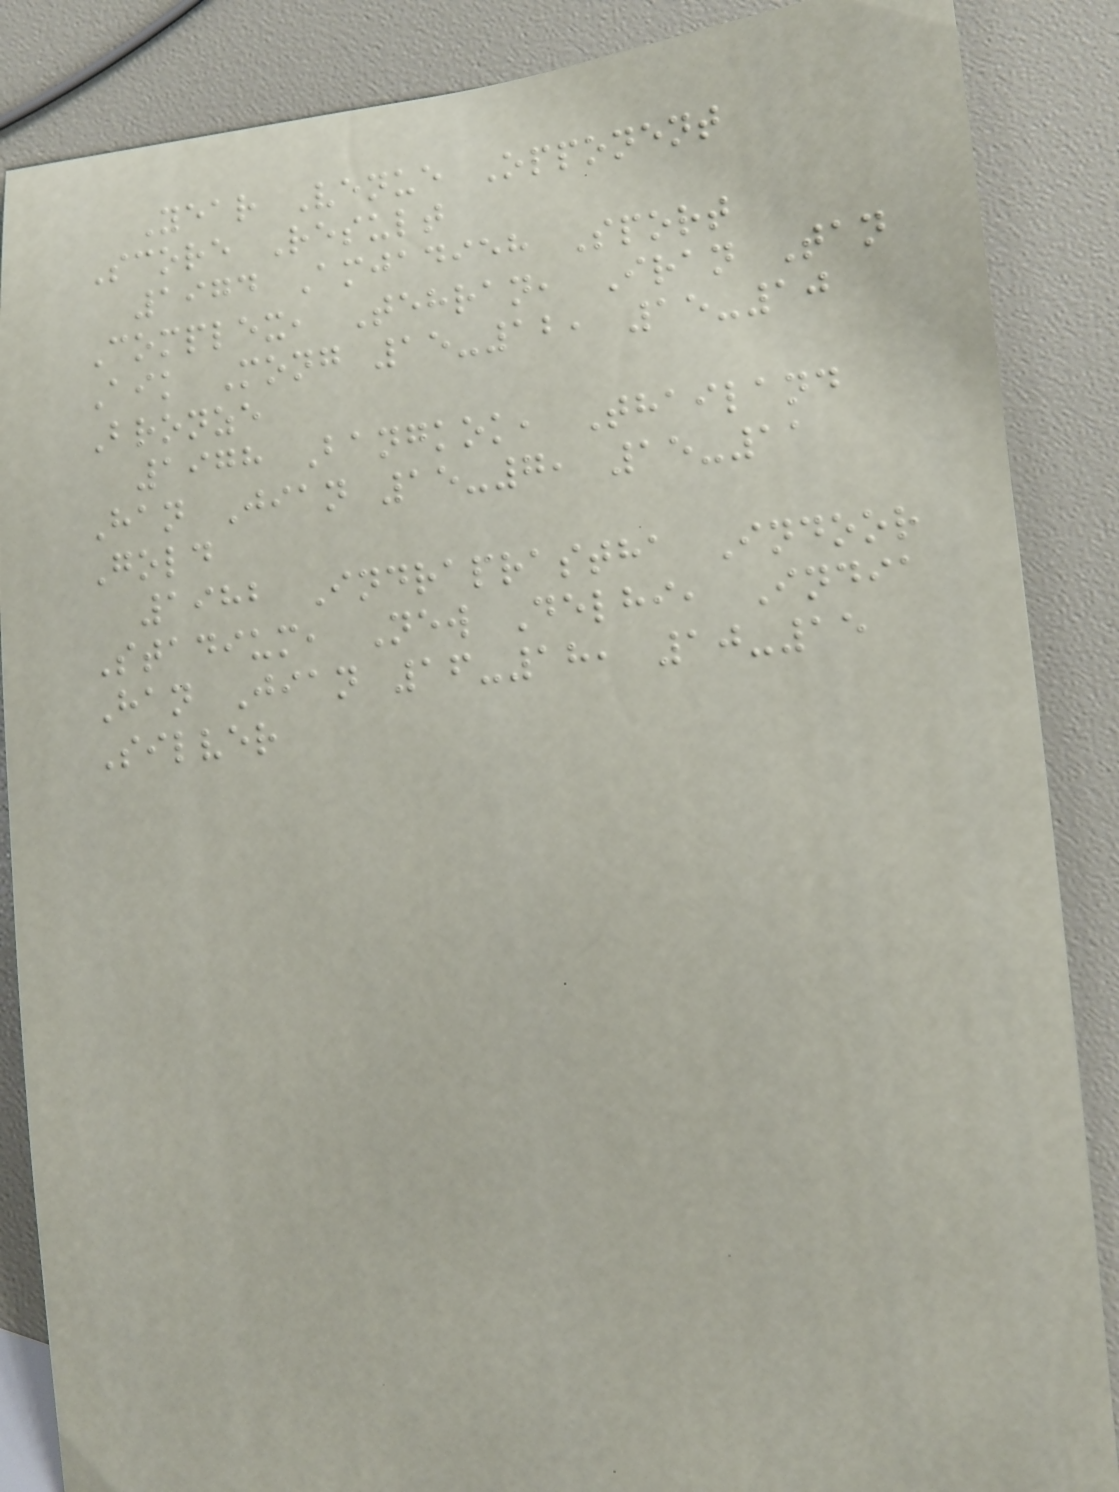Year Venue Opponent
Score Result
1974 Amjadieh Sport
Complex, Tehran, Iran Tan
Aik Mong 15-12, 15-10
Bronze
1978 Bangkok, Thailand
Han Jian 15-7, 15-11
Gold
1982 Indraprastha Indoor
Stadium, New Delhi, India
Han Jian 16-18, 10-15
Silver
